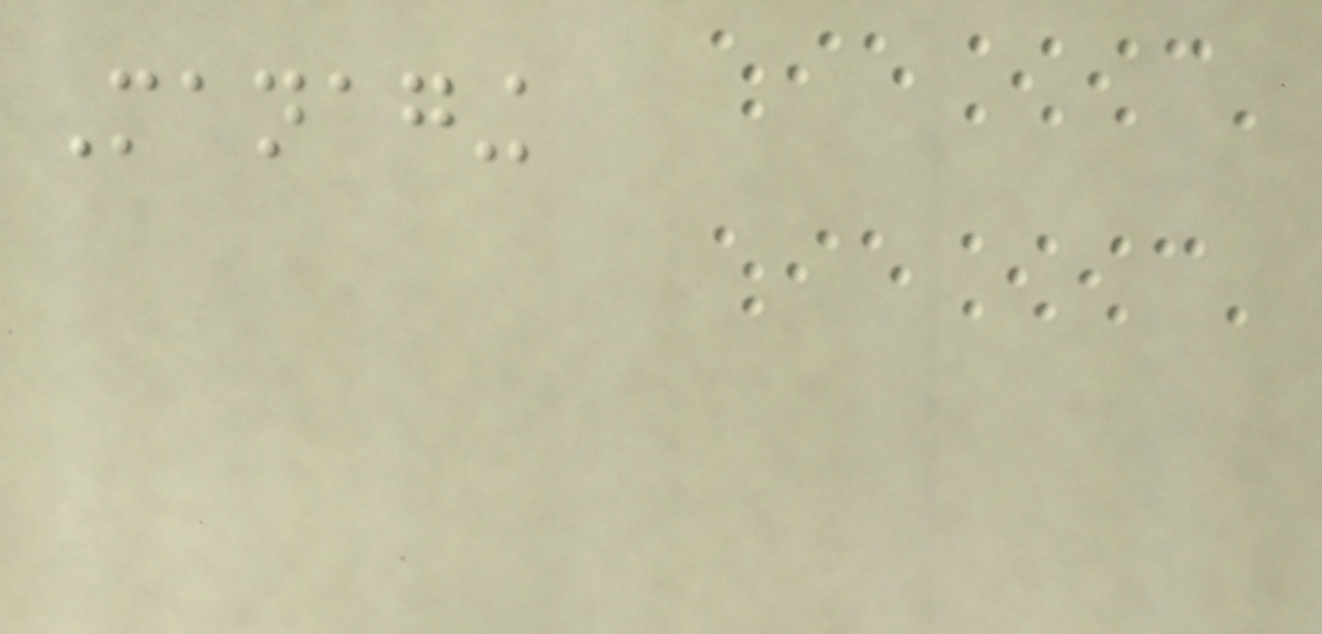Managing
